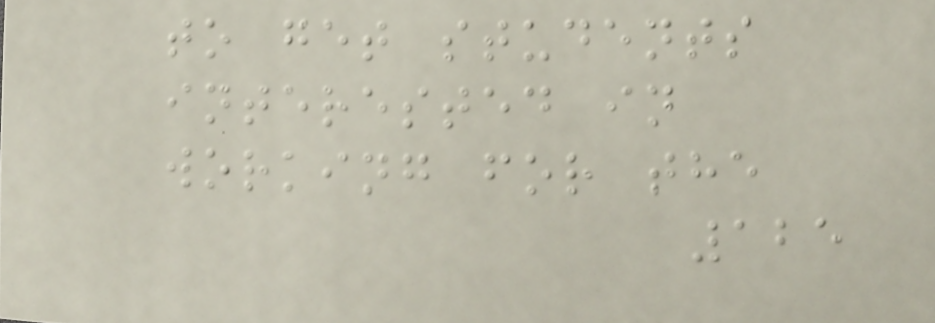to get students
interested in
working for the
125
